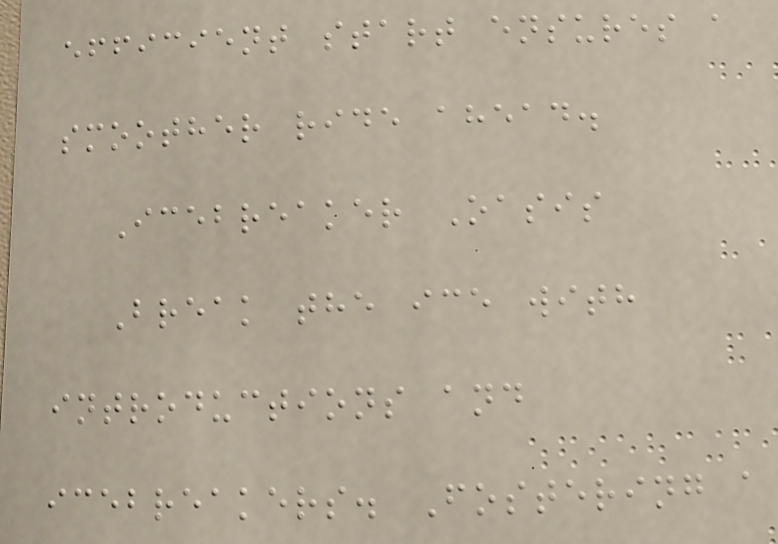efficient start ensures a
smoother ride ahead.
Icebreaker Oasis
Break the ice with
introductions and
icebreakers. Fostering a
